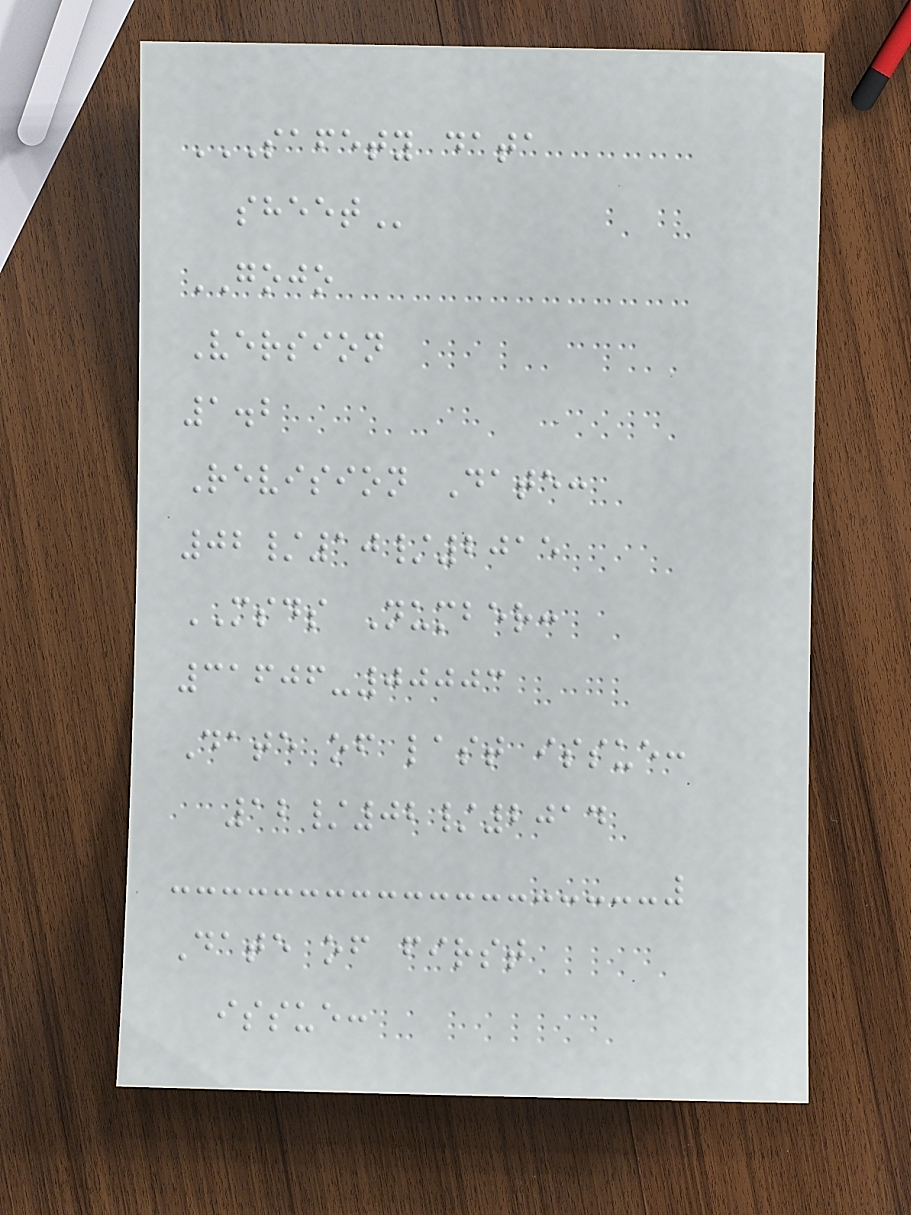SAFETY DATA
SHEET
GOJO
Version
1.2
Revision Date:
02/10/2015
MSDS Number:
31606-00003
Date of last issue:
12/02/2014
Date of first
issue:
